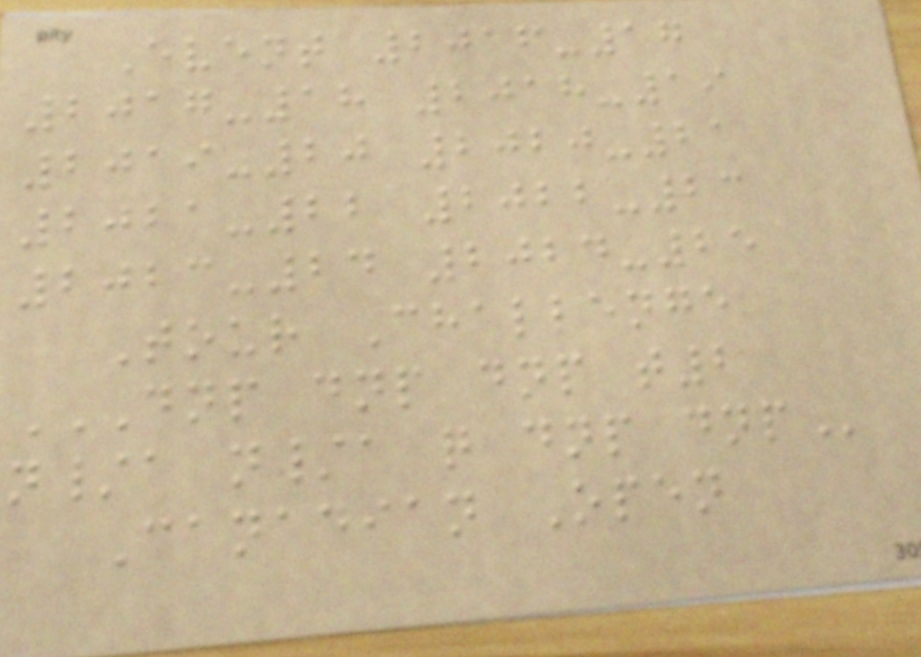Event 2016-17
2017-18 2018-19
2019-20 2020-21
2021-22 2022-23
2023-24 2024-25
Tour Challenge
DNP DNP DNP T2
N/A N/A Q DNP DNP
Canadian Open
